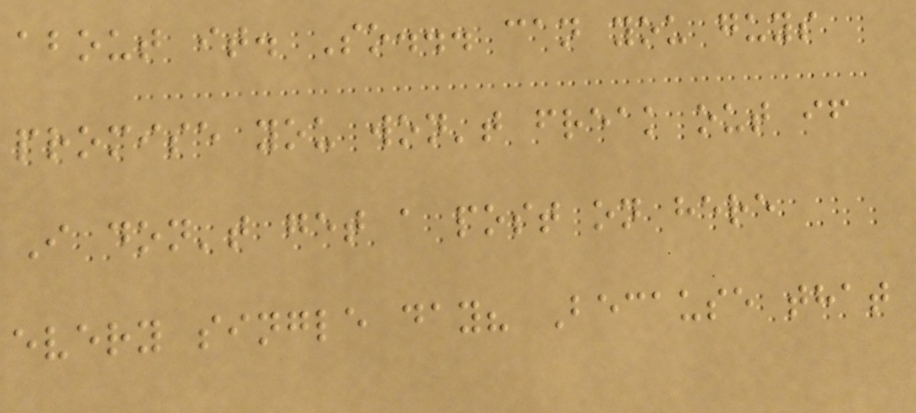about it. So... can you guys
promise you won't freak out if
I don't get a post on here
every single day? Because that
